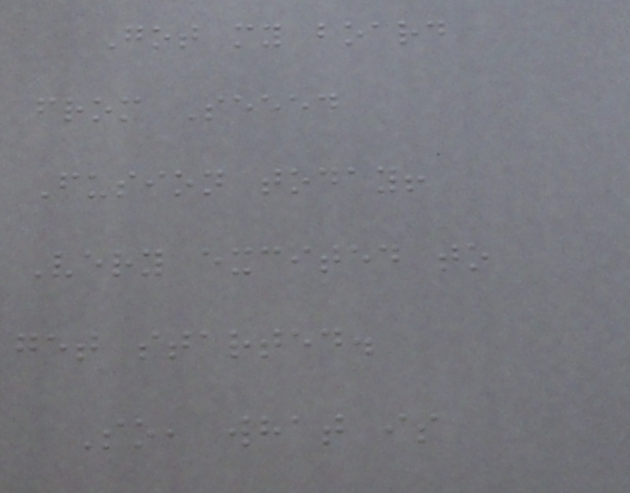Got my board
from Seeed
Fusion today!
Very excited to
get started.
So, what is
